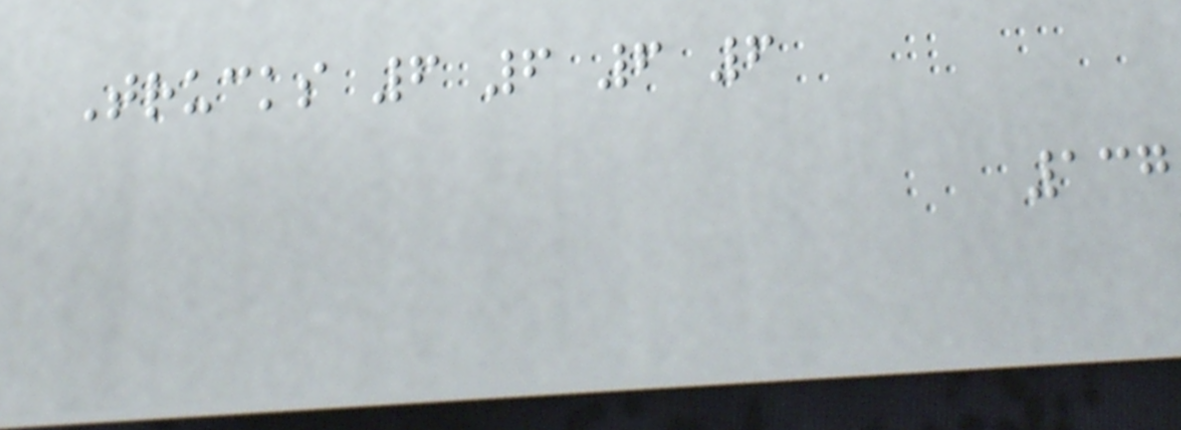Trucks 6 6 6 6
137
